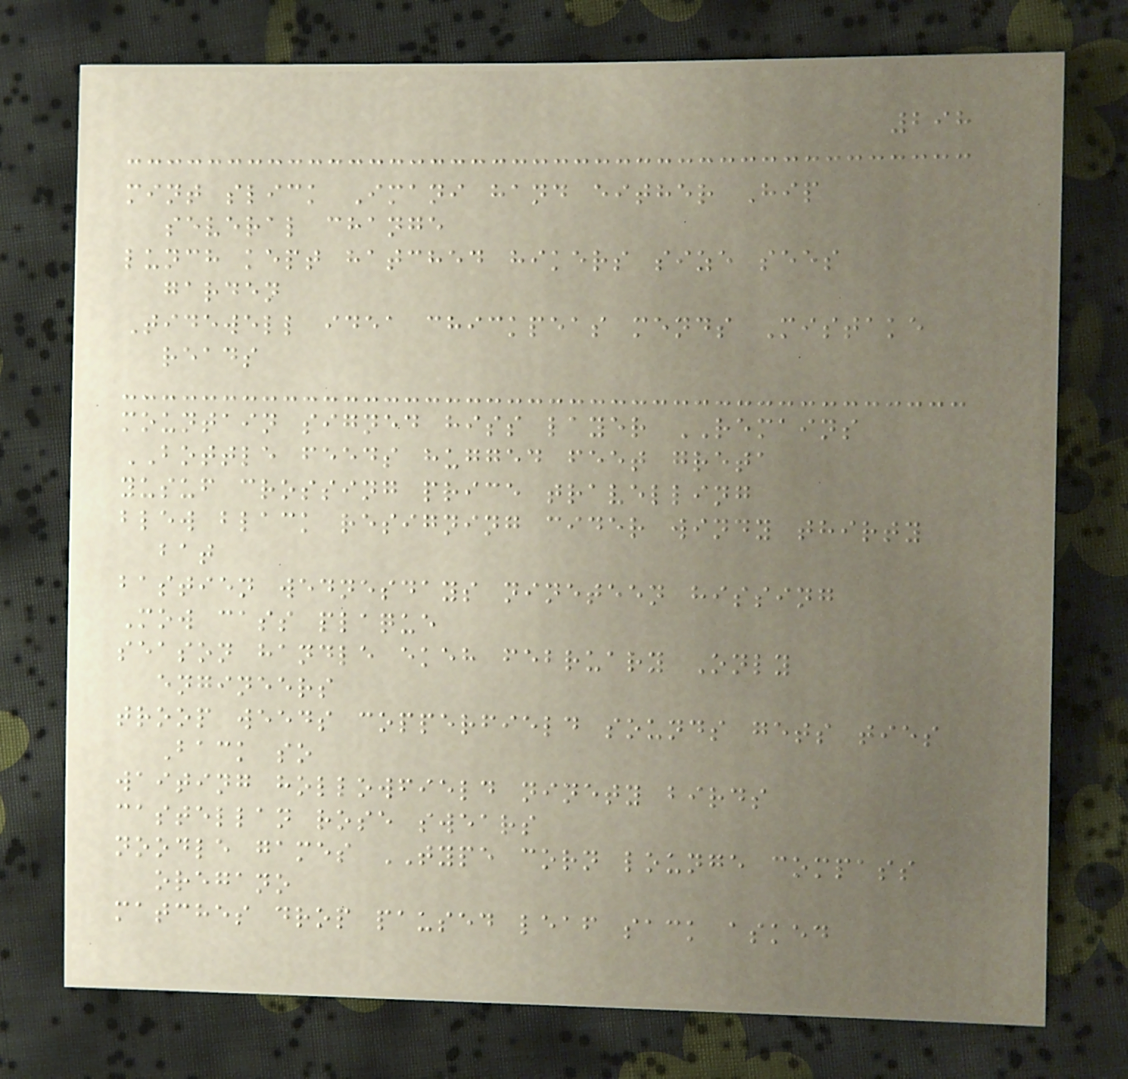298
mint slick Imani hand either Hip
several change
lunch kept hatched hikers size sees
garden
Tidewell idea chickpeas mends Mistake
reads
mountain signed hiss layer REMAINS
BOTTLE feeds hugged feet greta
yusuf crossing price travelling
blew black resigning cider windy thirty
bat
bastien wednesdays nineteen hissing
Mow cass plaque
season handle ekeh february Only
engineers
troop weeds copperfield sounds gets ties
Back so
waiting hollowfield ninety birds
castellan rose swears
noodle games TYPE corn lounge compass
oregano
matches drop paused leaf sack asked
